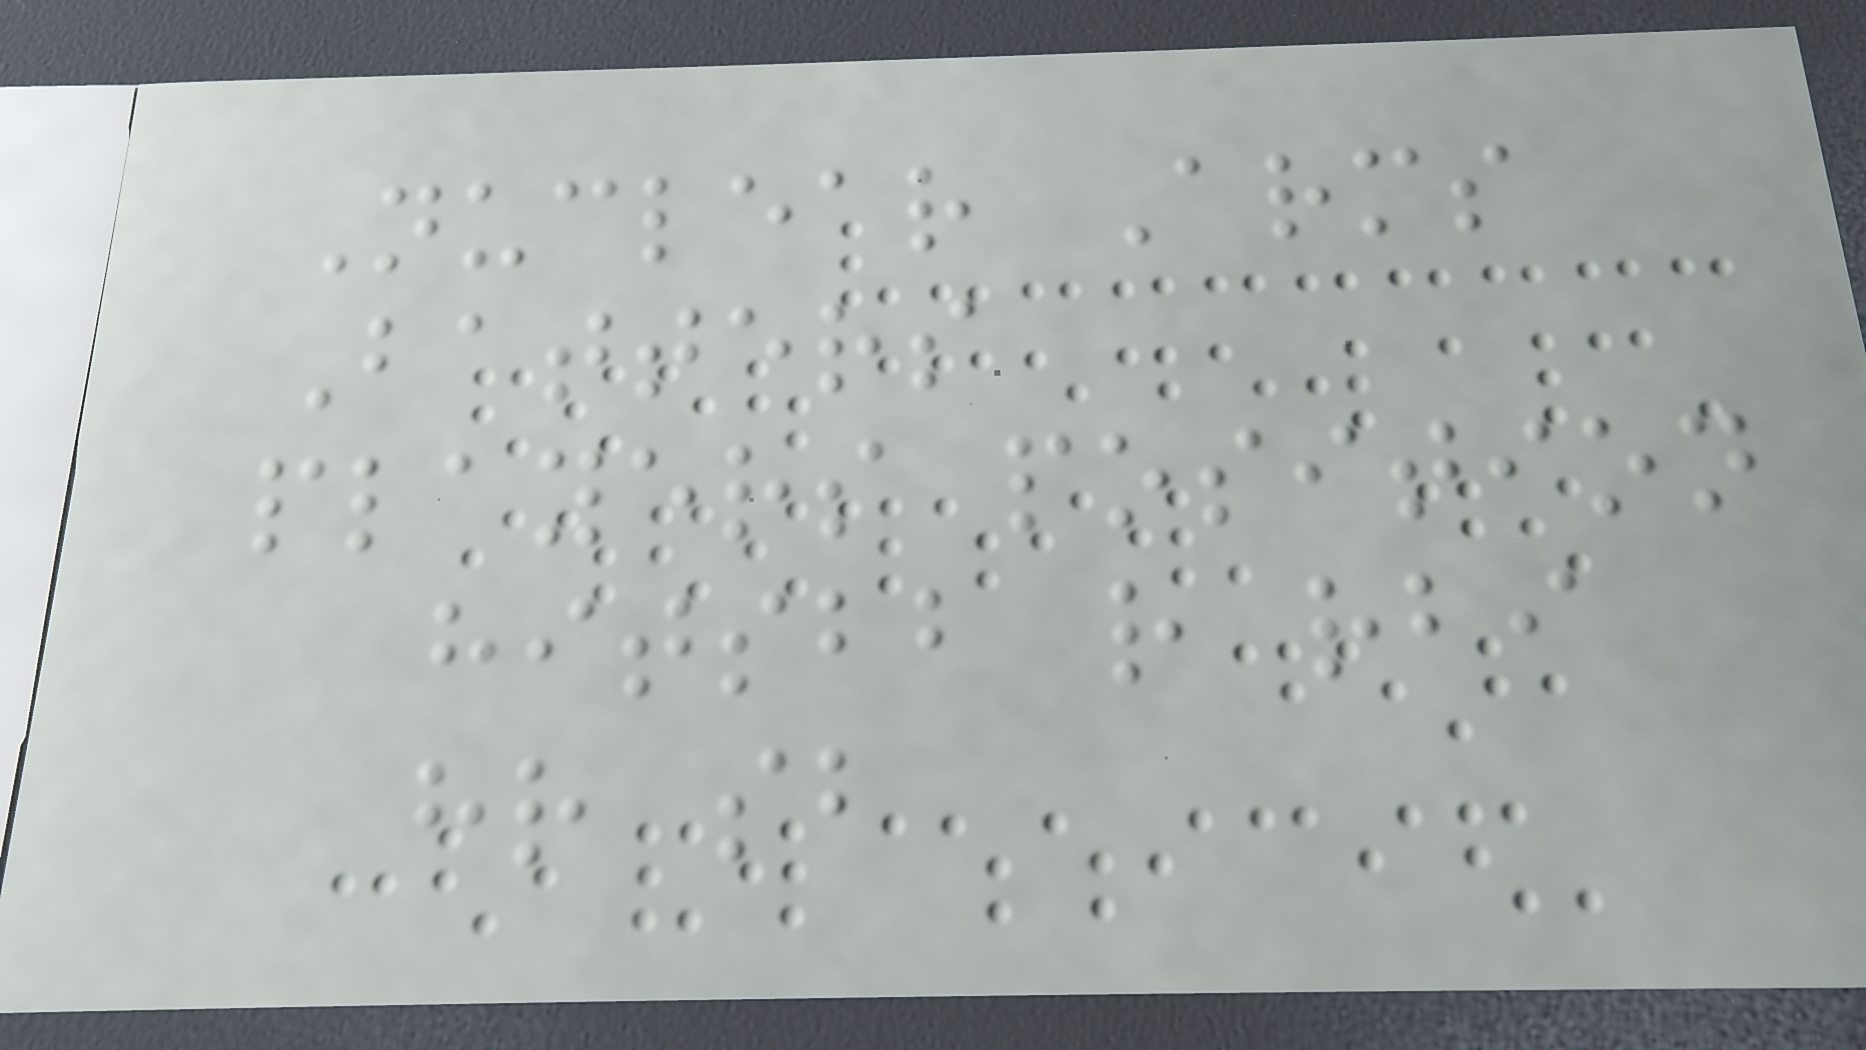Nuclear Arms
Batters
players position
hitsbb r rbi
hr sb
